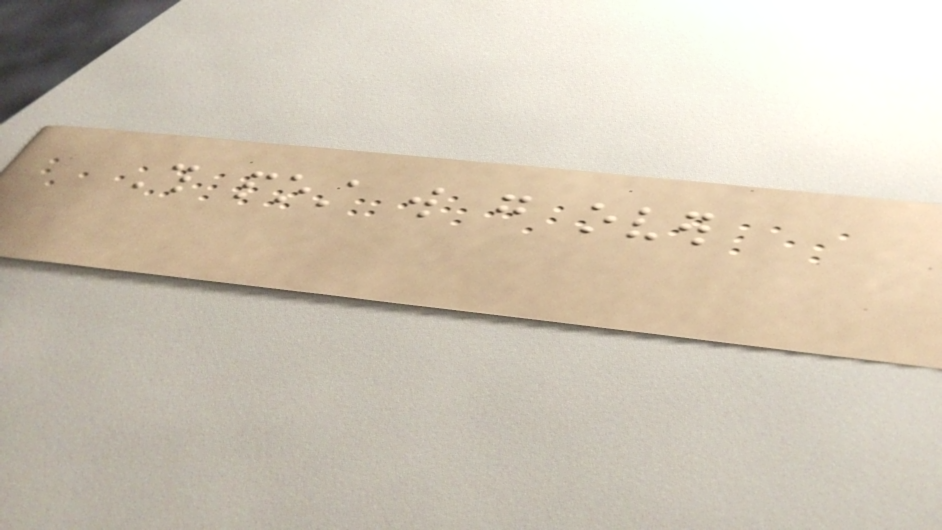This post will go over
